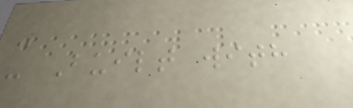-
- Built with
